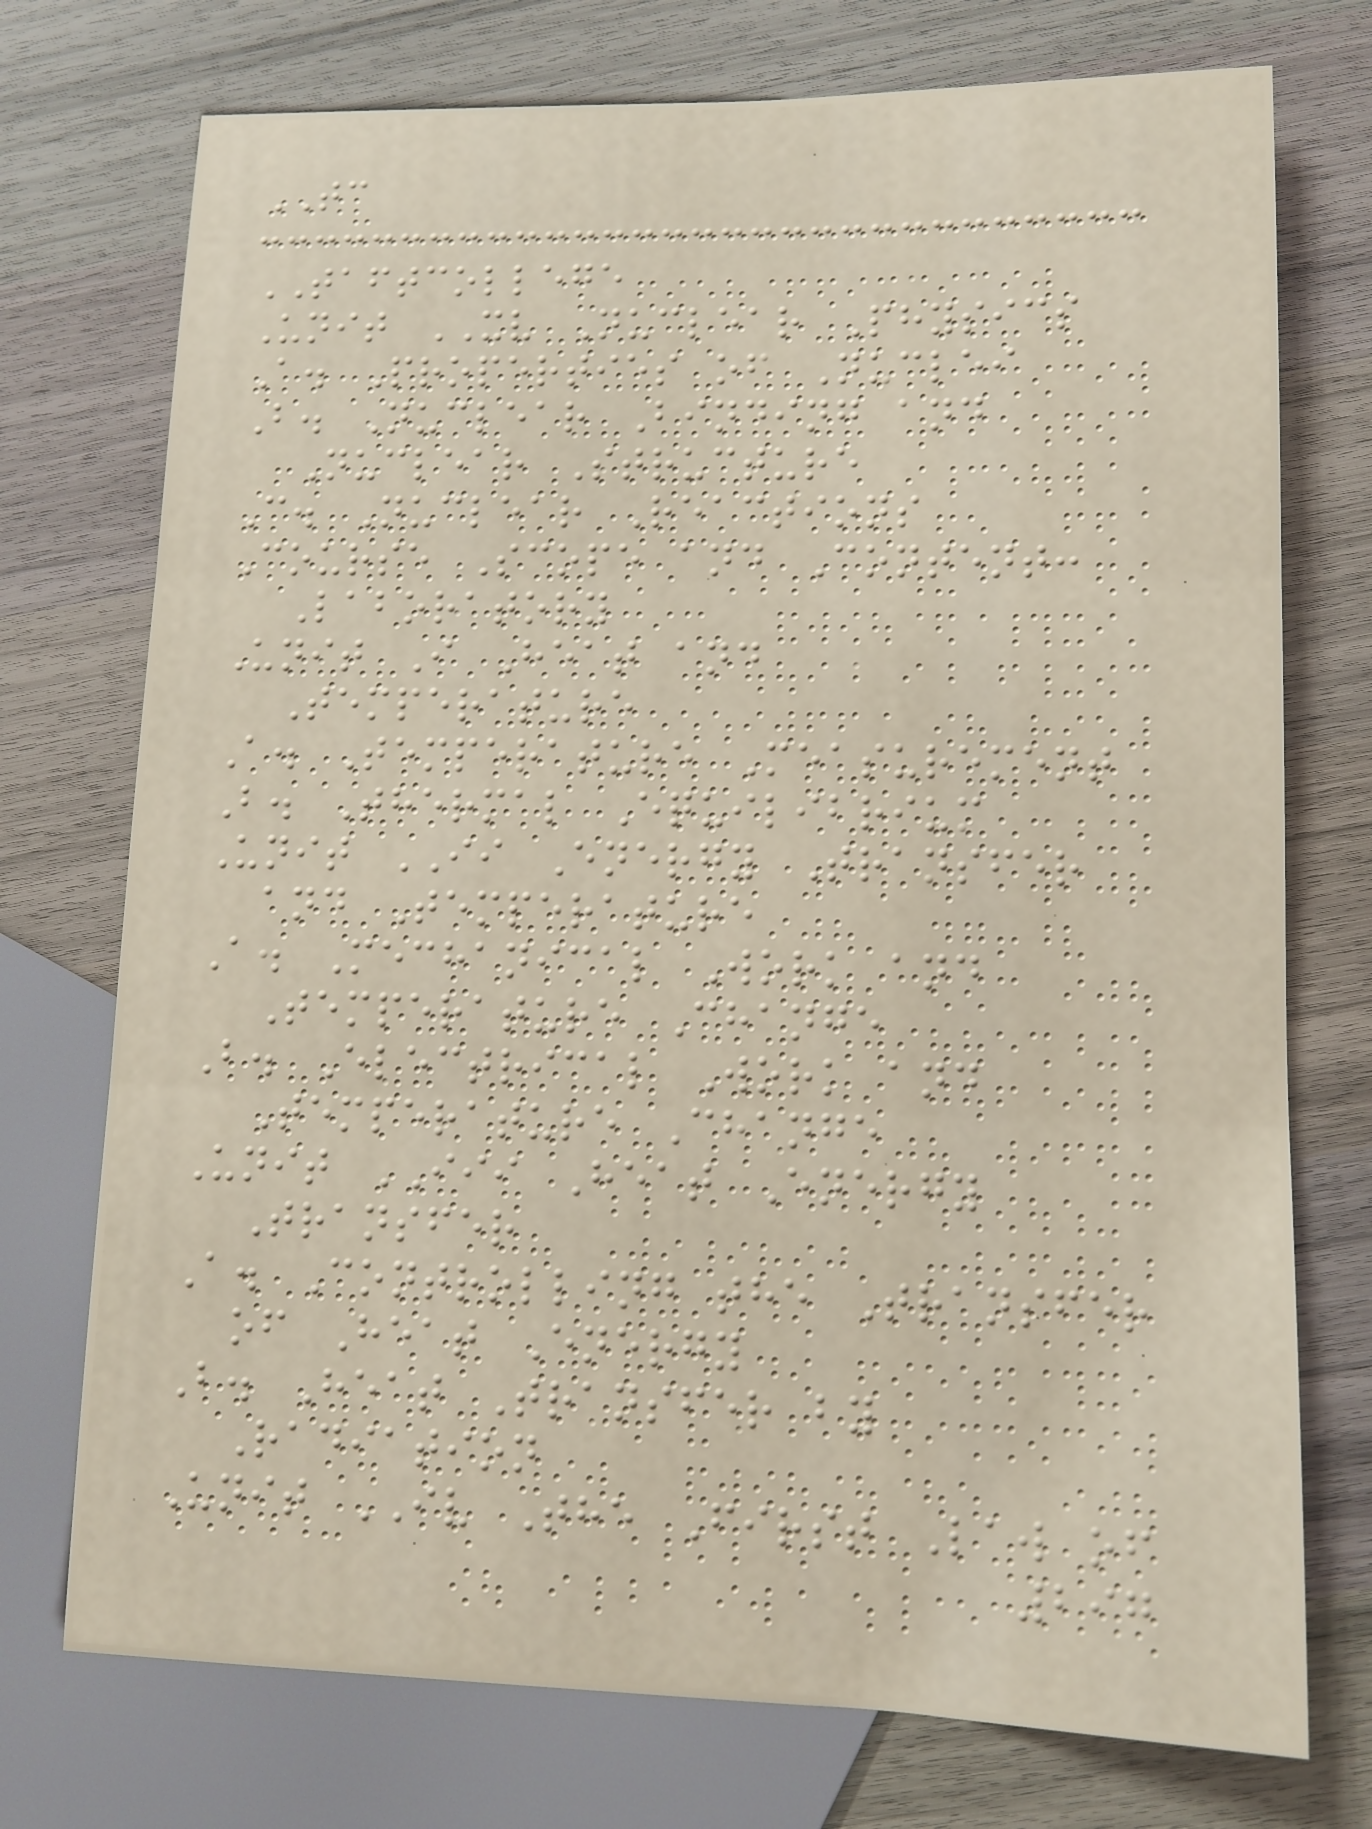TC
TAFTCOLLEGE
Unit XV Nuclear Physics
A. Properties of Nuclei
B. Nuclear Binding and
Nuclear Structure
C. Nuclear Reactions
Course Scope and Content:
Laboratory
Unit I Heat and
Temperature
A. Temperature Measurement
B. Thermal Equilibrium
Unit II Energy Transfer
and Temperature
A. Mechanical Work and
Temperature Change
B. Electrical Work and
Temperature Change
Unit III Heat Energy
Transfer
A. Controlling the Transfer
of Heat Energy
B. Heat Transfer by
Radiation
Unit IV The First Law of
297
